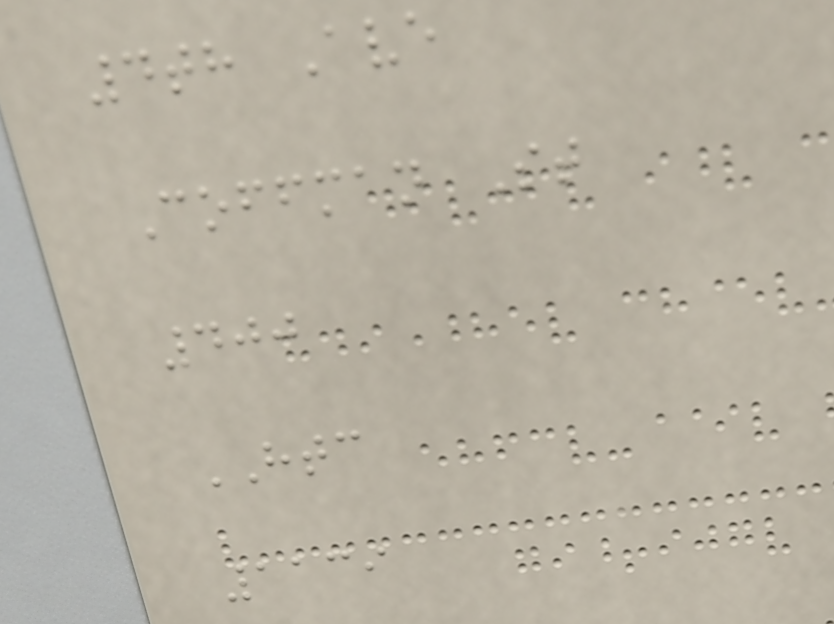4th Ave
Coffman St
400
HTC
1139
